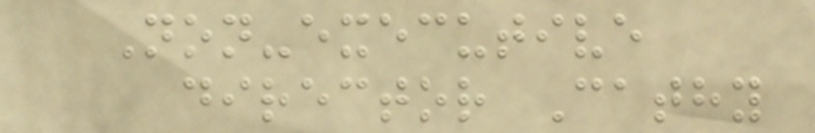Non-executive
director Cathy
